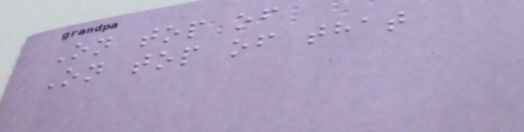On top of
On top of that
